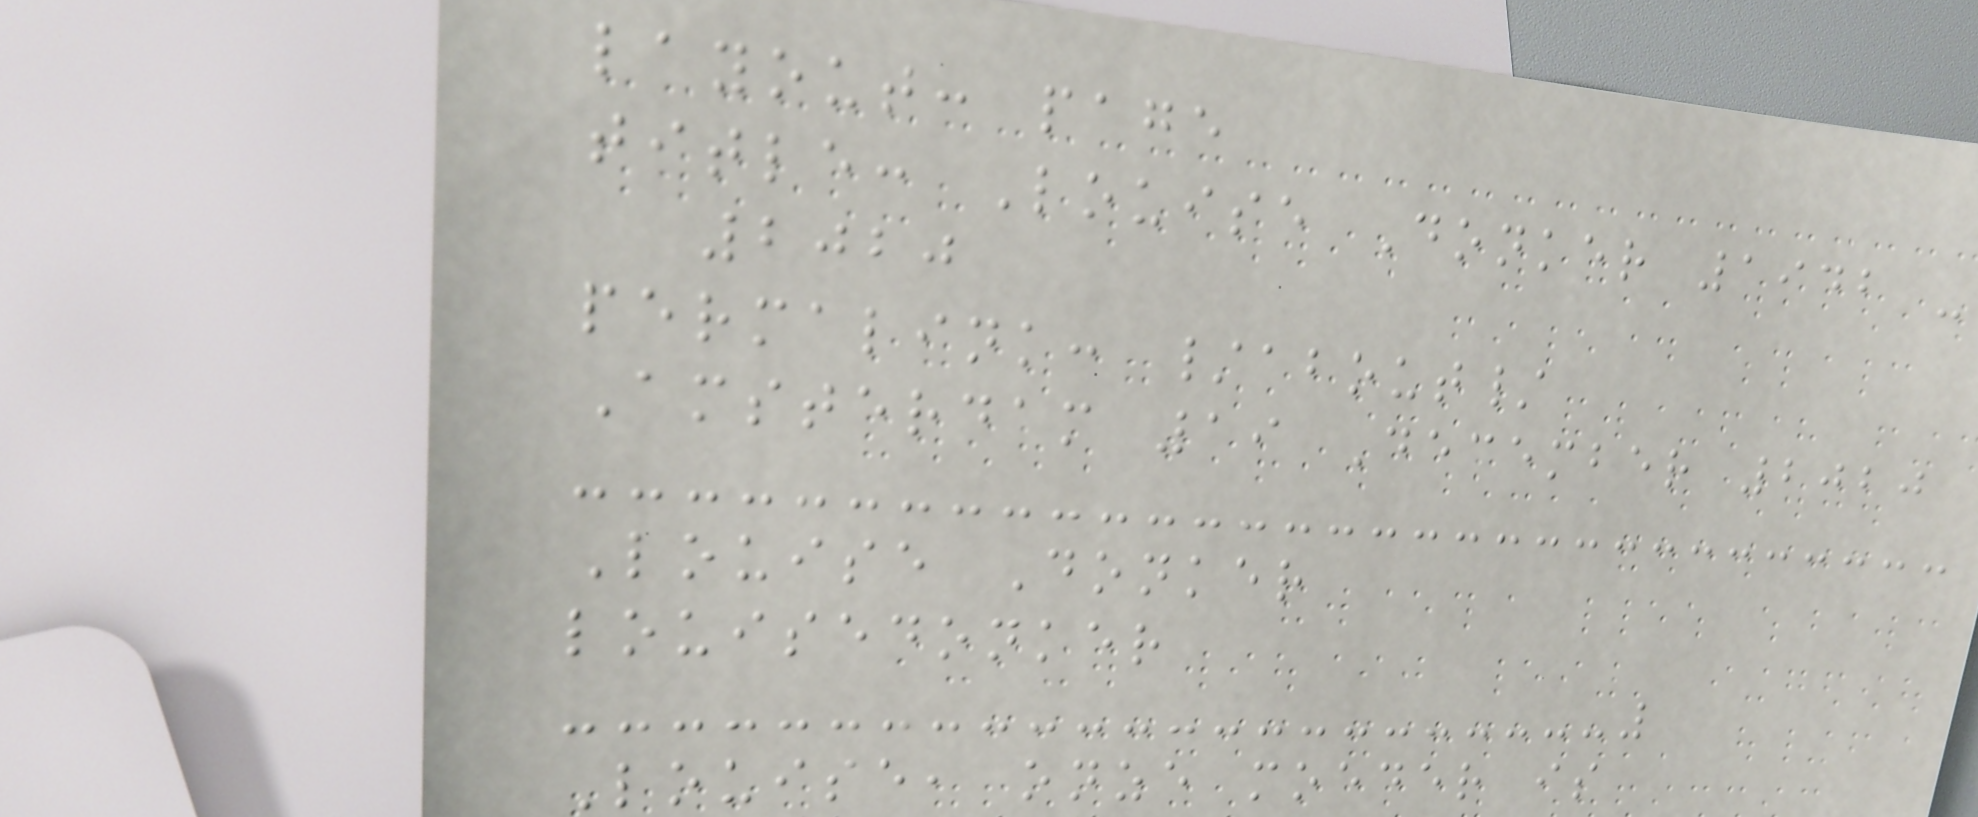layout: page
title: Louise Donker 1942 -
2020
permalink: /about/
Amsterdam 19 December 2020
Louise Donker
louisedonker
Louise, onze moeder is
